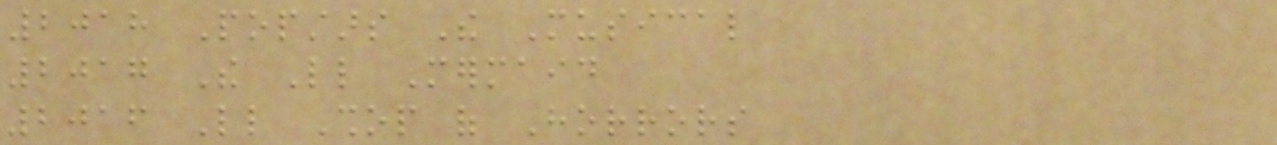2018 Popstars The Musical
2017 The Little Mermaid
2016 Little Shop of Horrors
